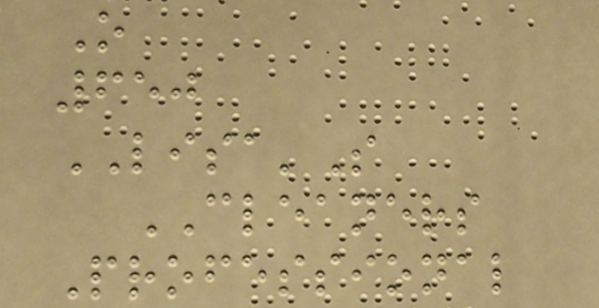O
650
LISA'S
CLEANERS
Professional
